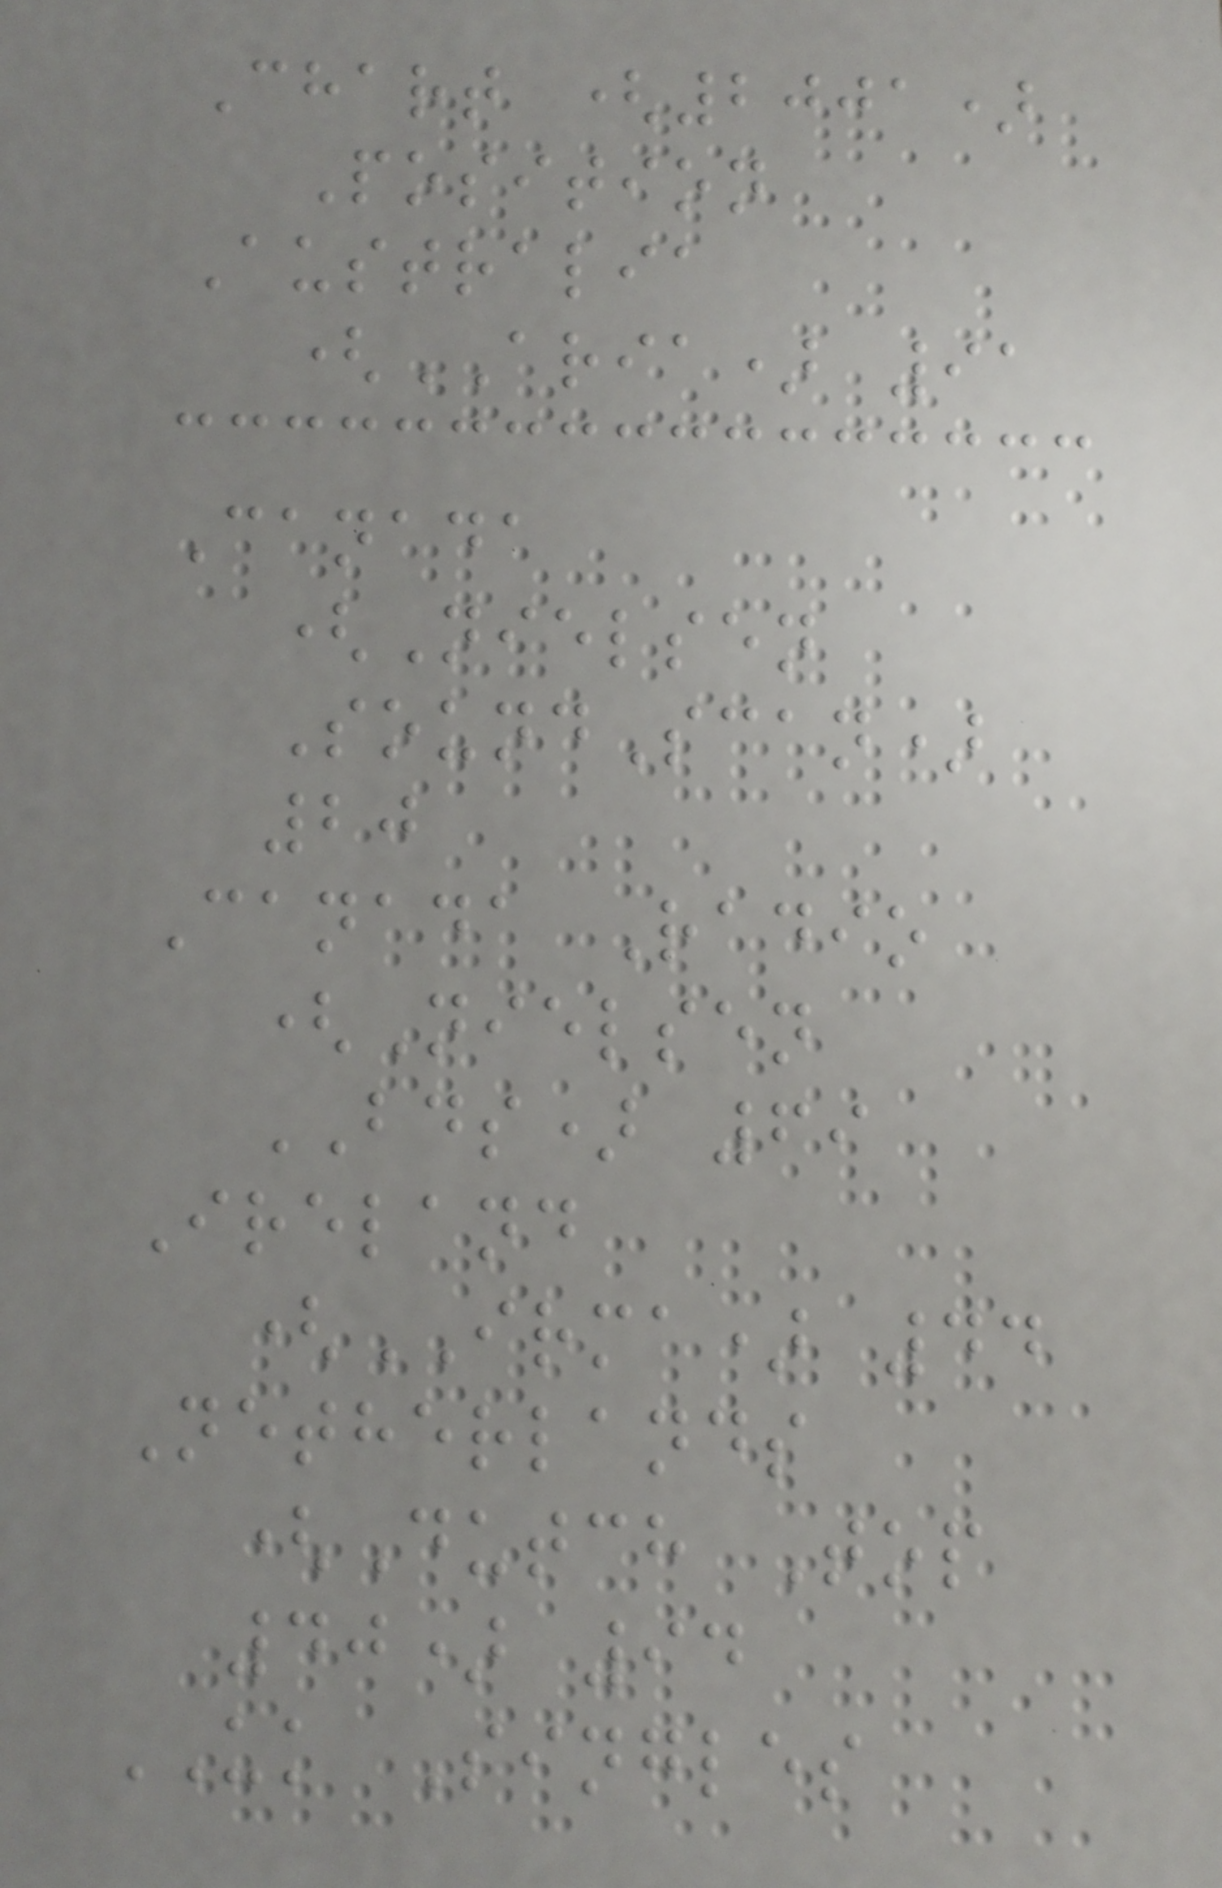Chart (2001)
Position
Australia
(ARIA) 91
Canada
(Nielsen
SoundScan)
20
Canada Radio
(Nielsen
BDS) 69
Ireland
(IRMA) 44
Netherlands
(Dutch Top
40) 94
UK Singles
